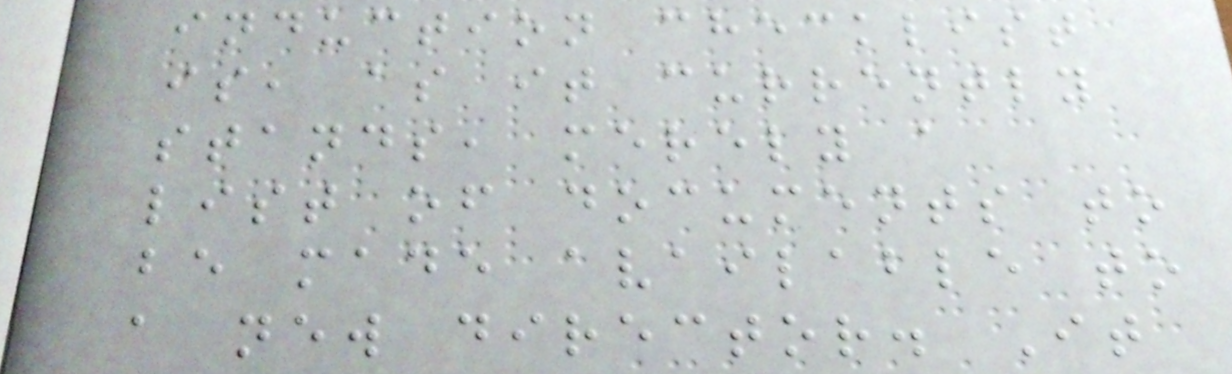induction checklist
is, as it currently
stands, merely a
list of documents to
be made available to
a new director. It
